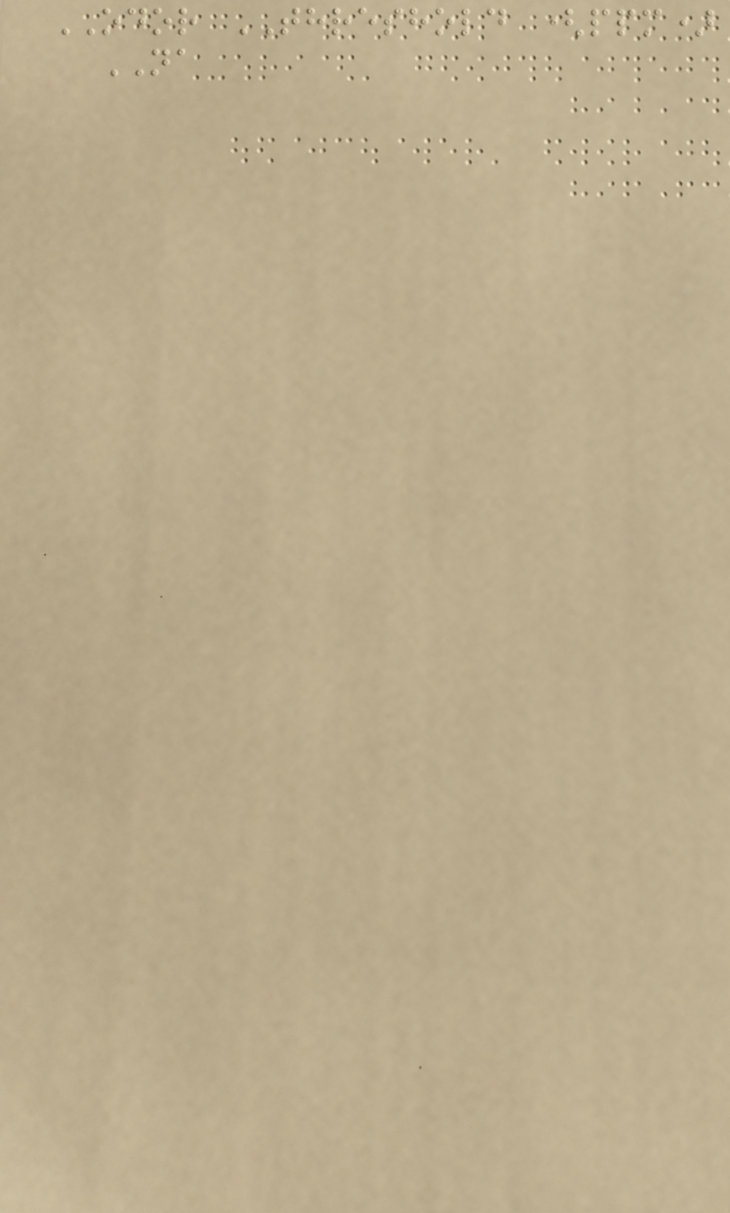ODOR THRESHOLD (ppm)
NA
